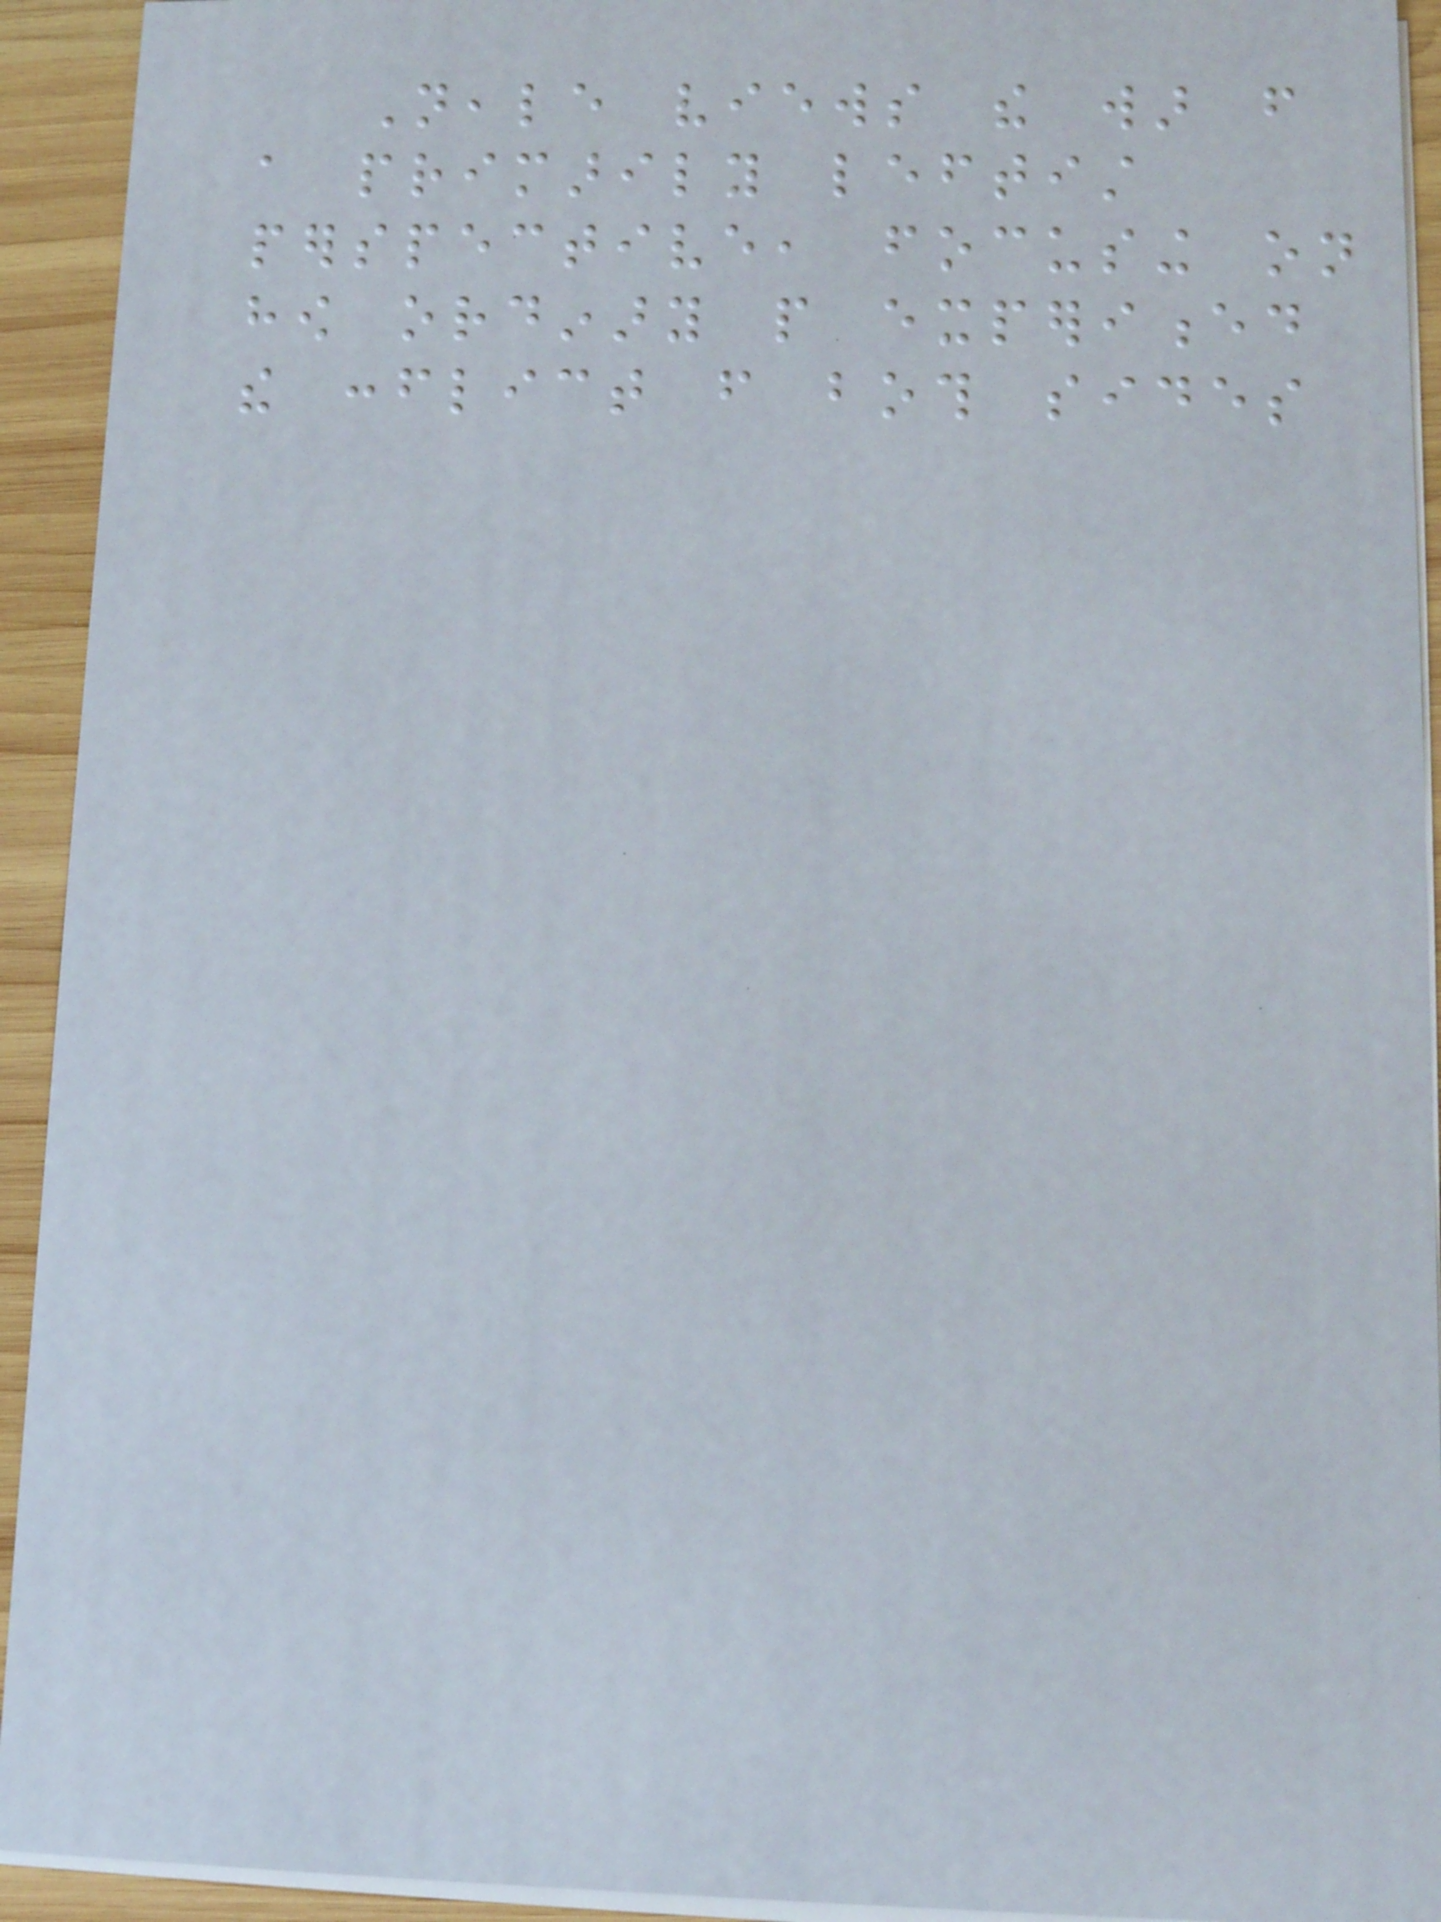Neale views the war from
a primarily leftist
perspective, focusing on
how ordinary people experienced
the conflict from both sides
